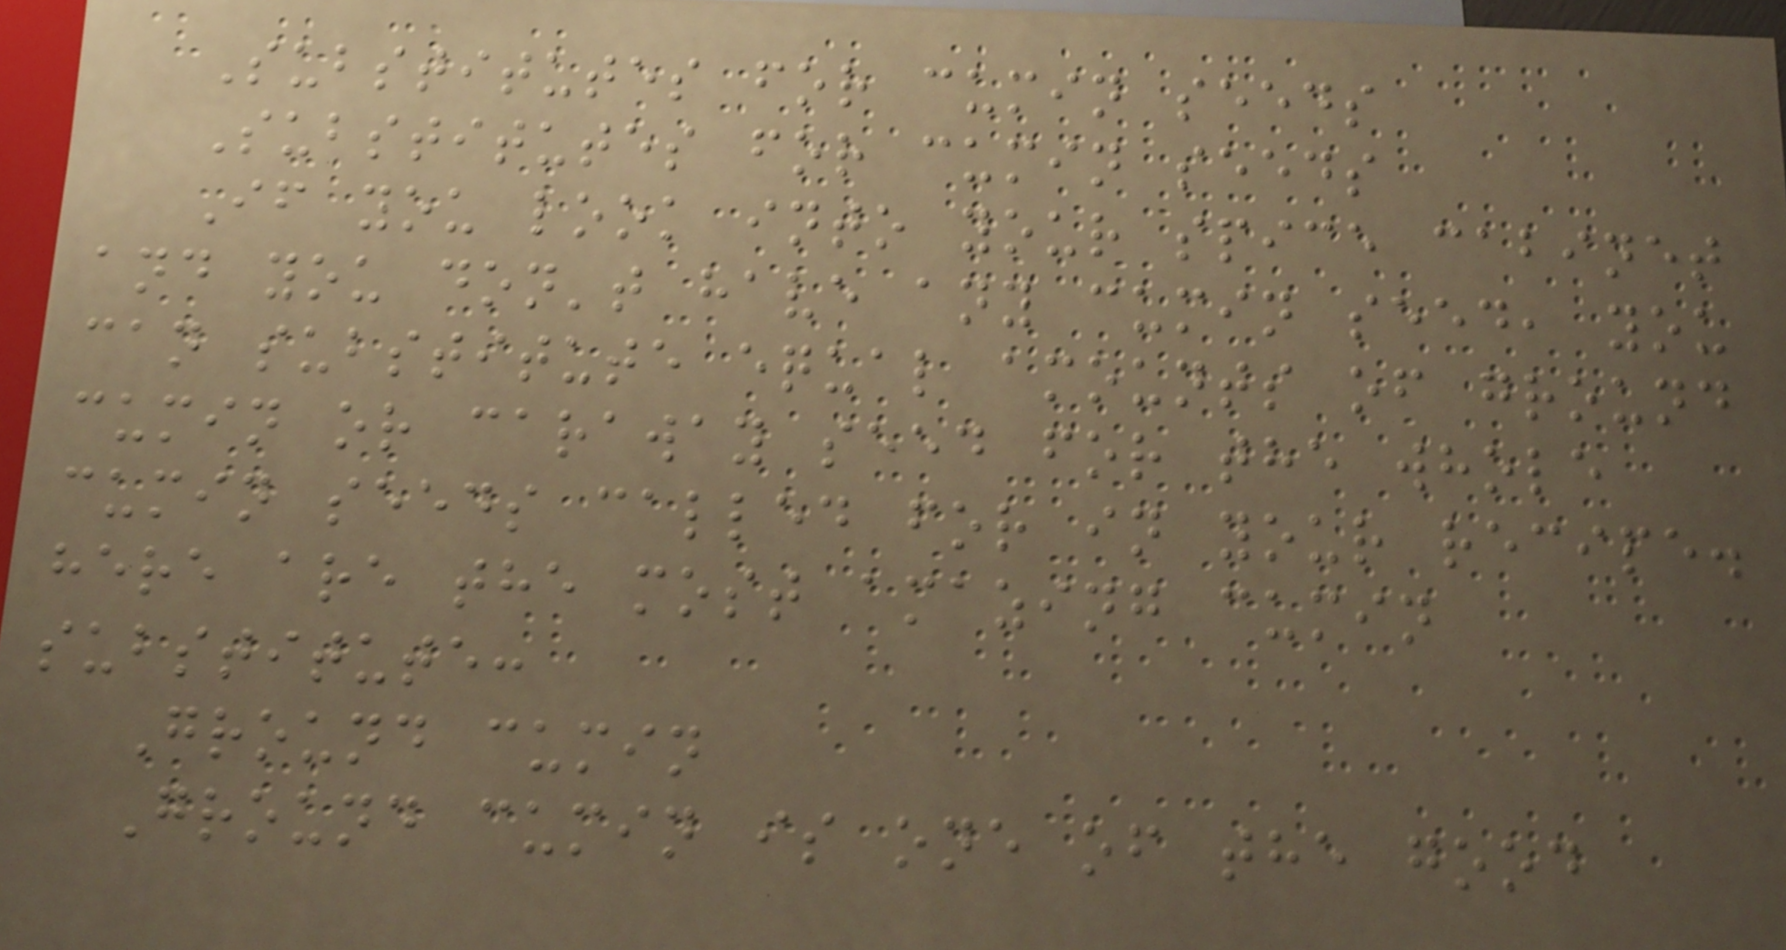Substitutes for cumin seeds
Substitutes for cumin seeds
If you look into your spice cabinet
and you don't have any cumin seed, you
can substitute equal amounts of ground
cumin or caraway seed for the whole
cumin seeds called for in your recipe.
here are the most amazing cumin
substitute:
Ground cumin
Ground cumin is one of the good
